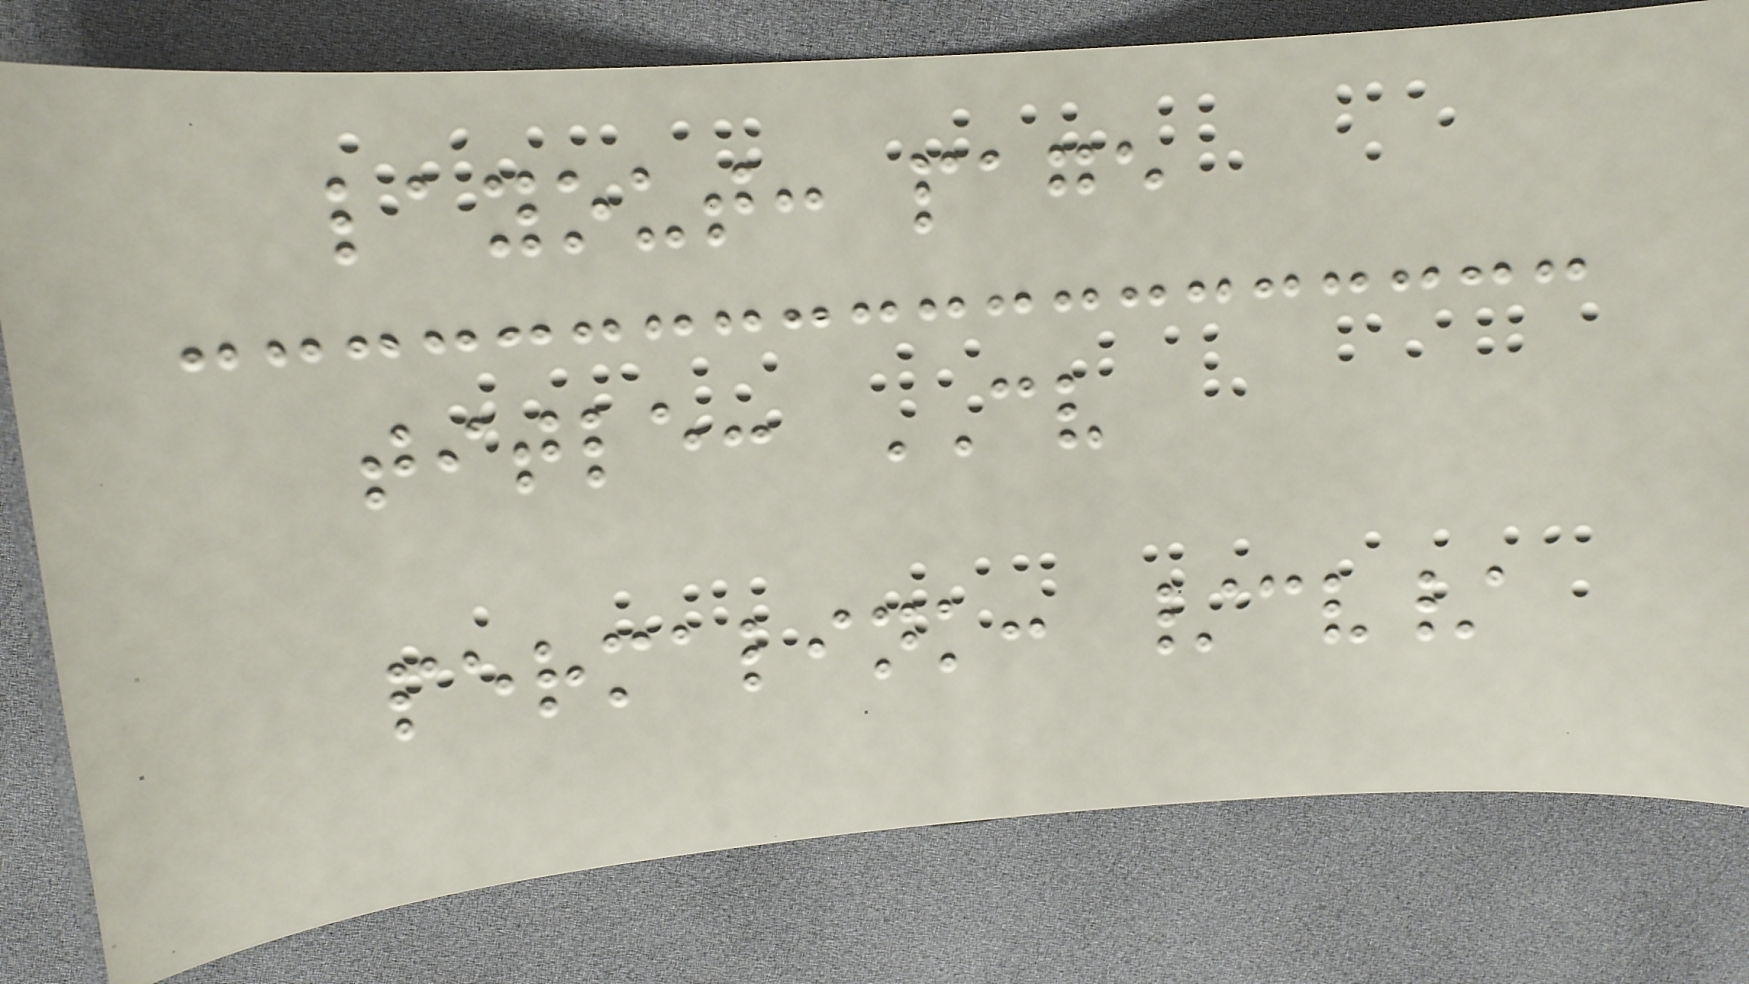layout: page
title: CV
permalink: /cv/
